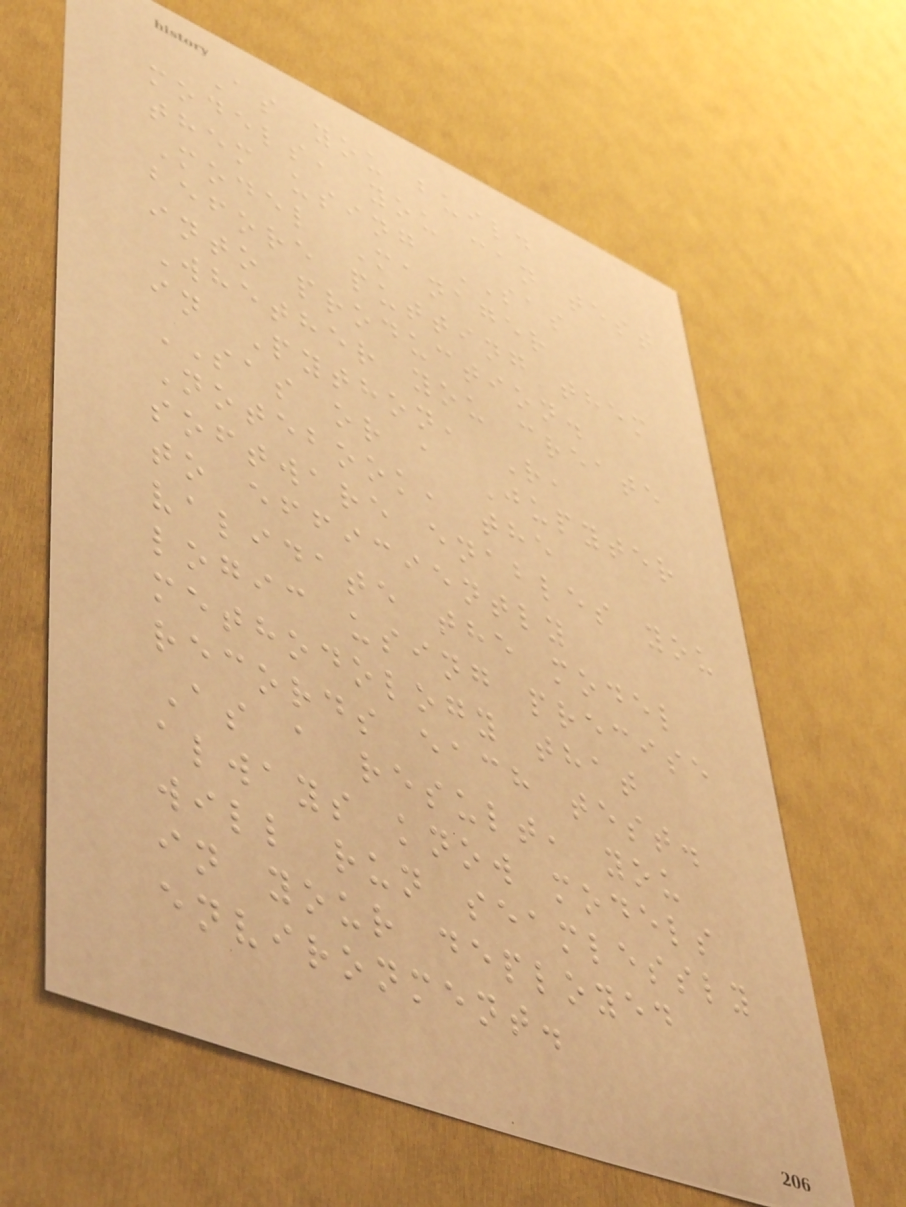As you build
models, you can test
them using SAS
Model Manager
before putting them
into production.
Whether you create
in Python, R,
SAS or a Jupyter
Notebook, the
software enables you
to efficiently
validate the model
logic using precise
methodology that
records each test.
As a result, you
always know models
will run seamlessly
in your deployed
environment.
